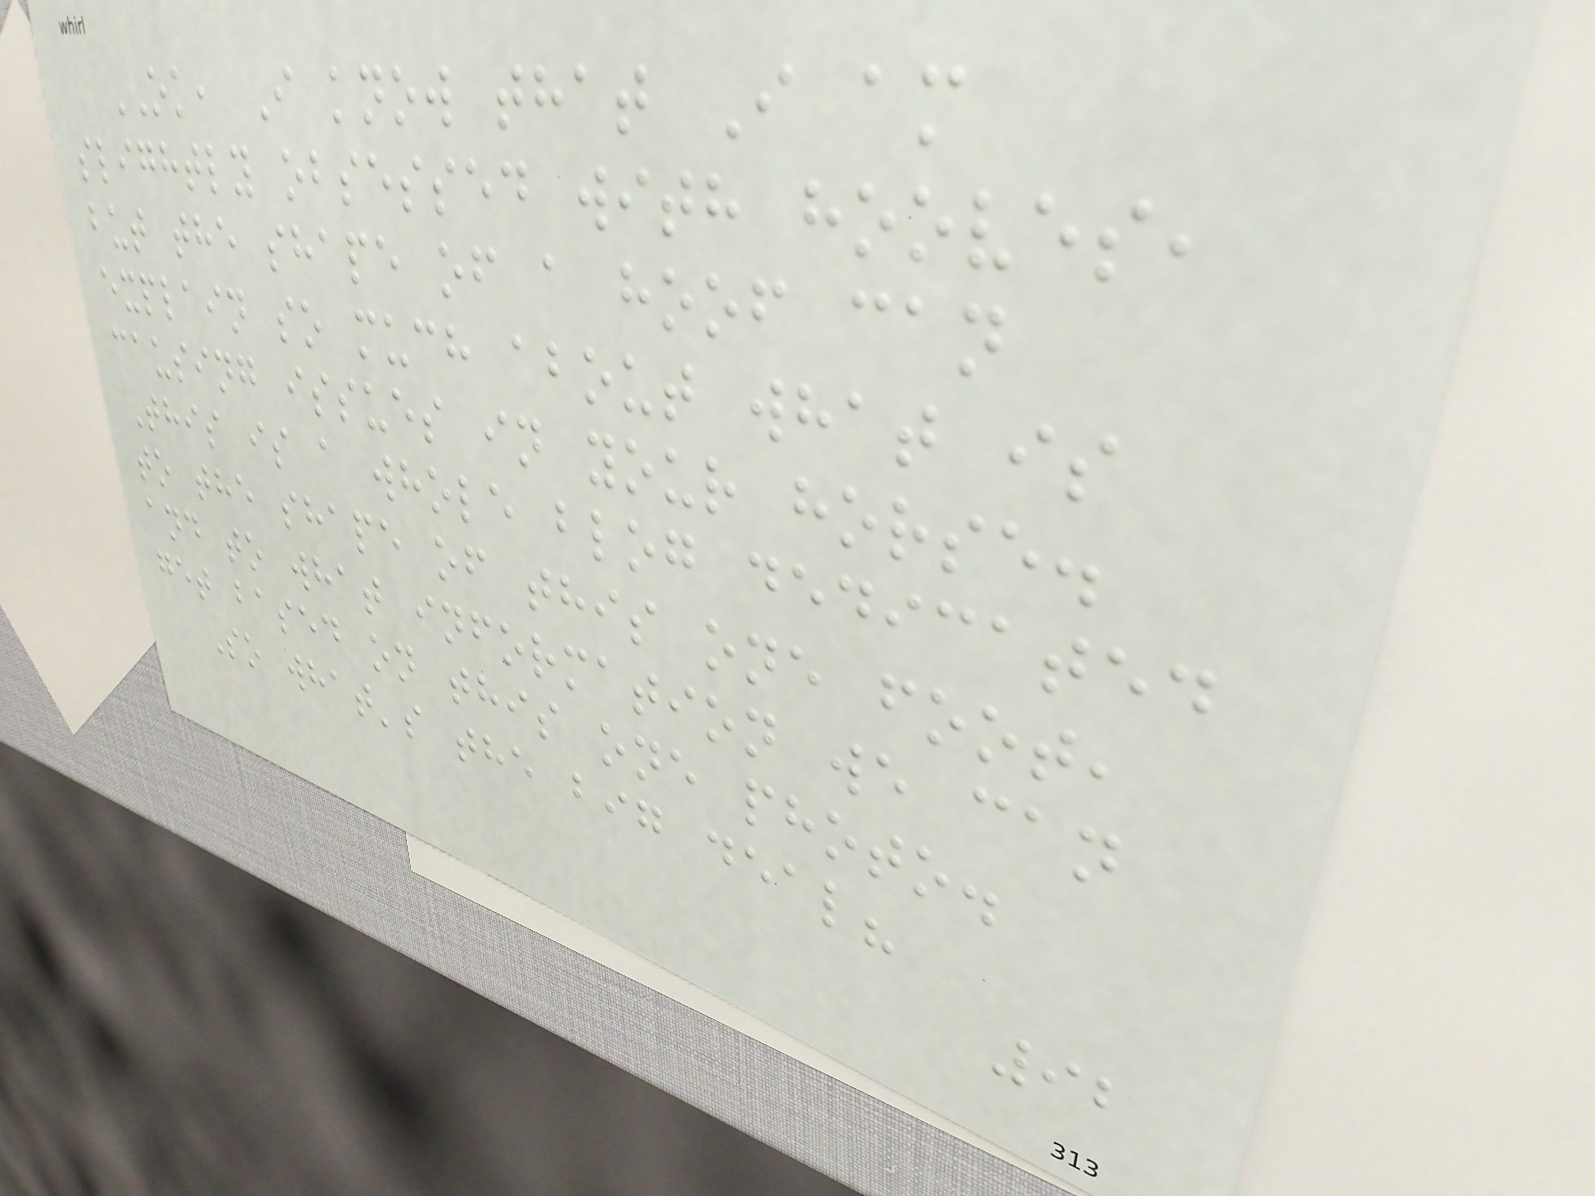OK, I know that I am
slightly obsessed with hooves,
but the shape of a hoof can
explain so much about what is
causing issues in your horse.
This is a whole blog dedicated
to the shape of this one foot,
and to what information we can
get based on this one photo.
So what's the big deal?
92
